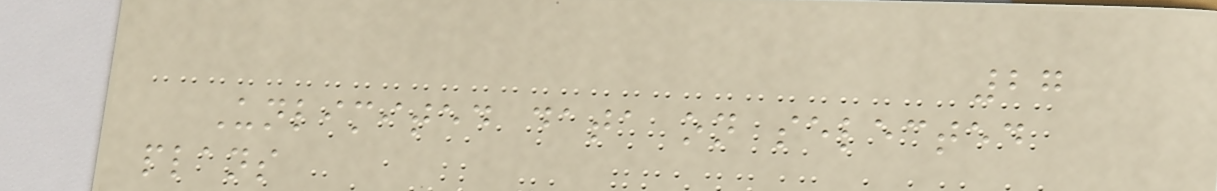27
Unlimited data on selected
plans
